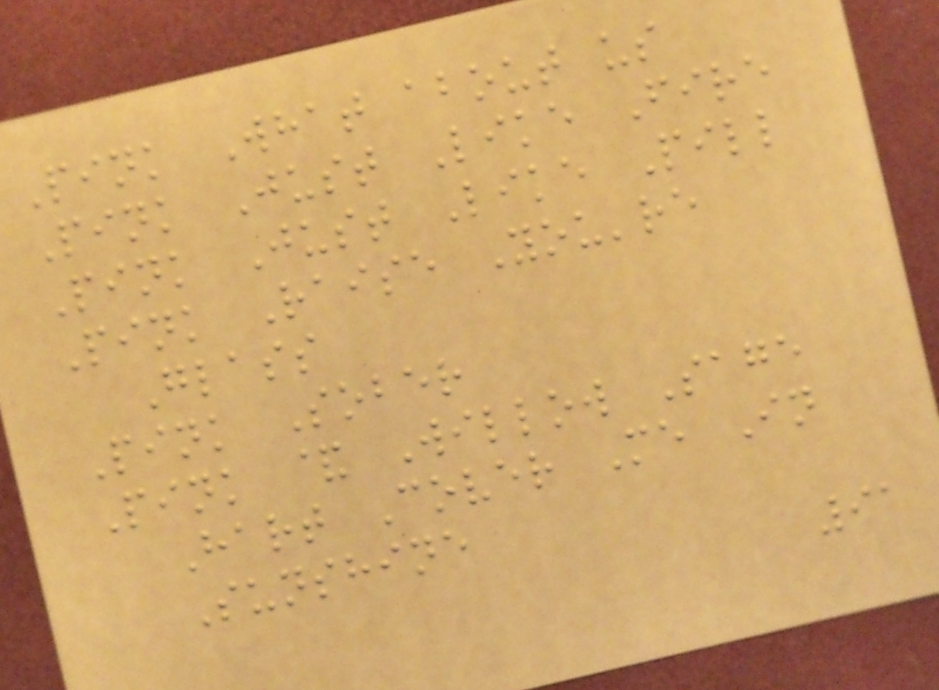Pink What about us
Pink Just Like Fire
Pink Just Like Pill
Pink Raise You're
Glass
Pink Sober
Pink & Willow Sage
Hart Cover Me In
Sunshine
91
